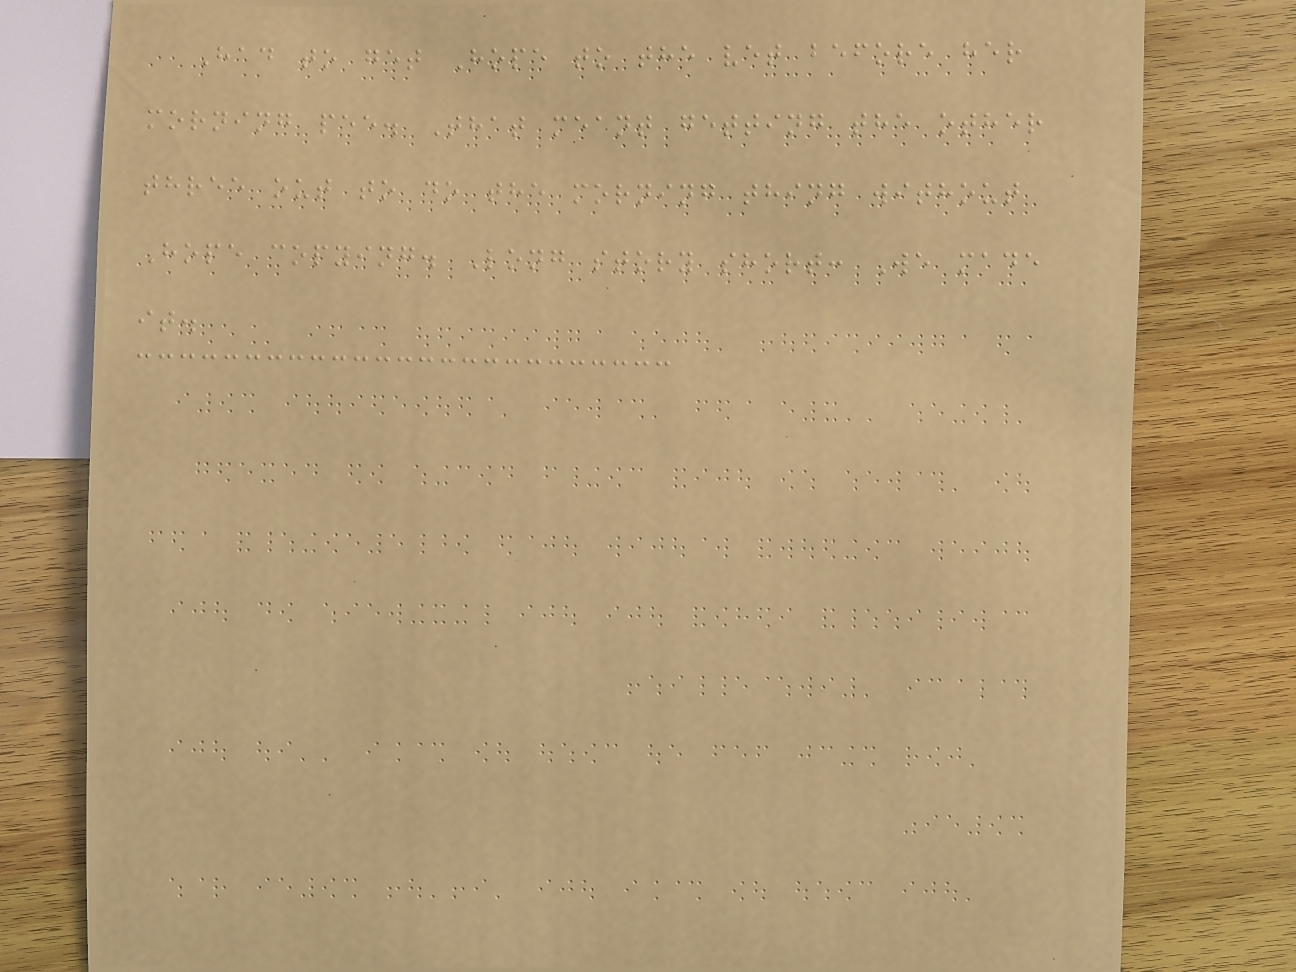Had to get Hope to the vet before her
morning pee. That meant getting the other
three out to do the morning thing without
Hope copying. Long story short: We made
it.
